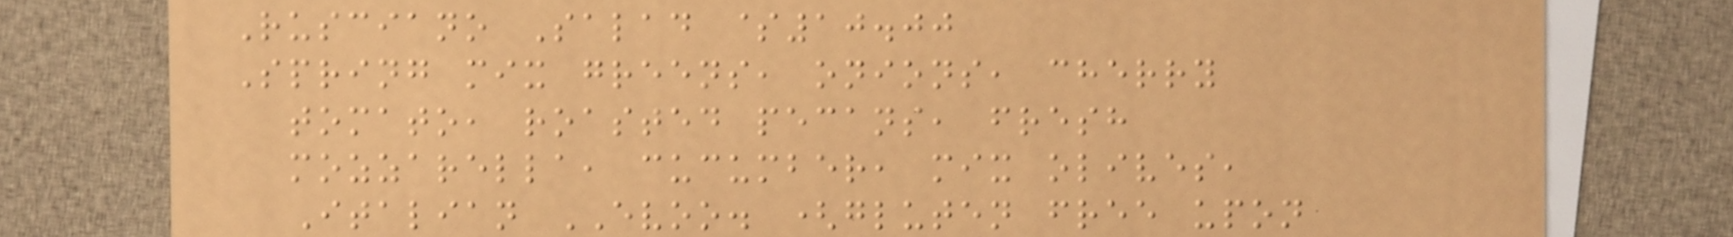Rusciano Salad $10.00
Spring mix greens, onions, cherry
tomato, roasted pecans, fresh
mozzarella, cucumber, mix olives,
Italian EVOO. (gluten free upon
